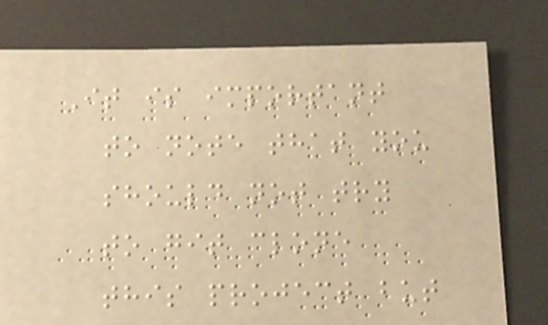It is important
to note that you
should not try
to git clone
this project but
